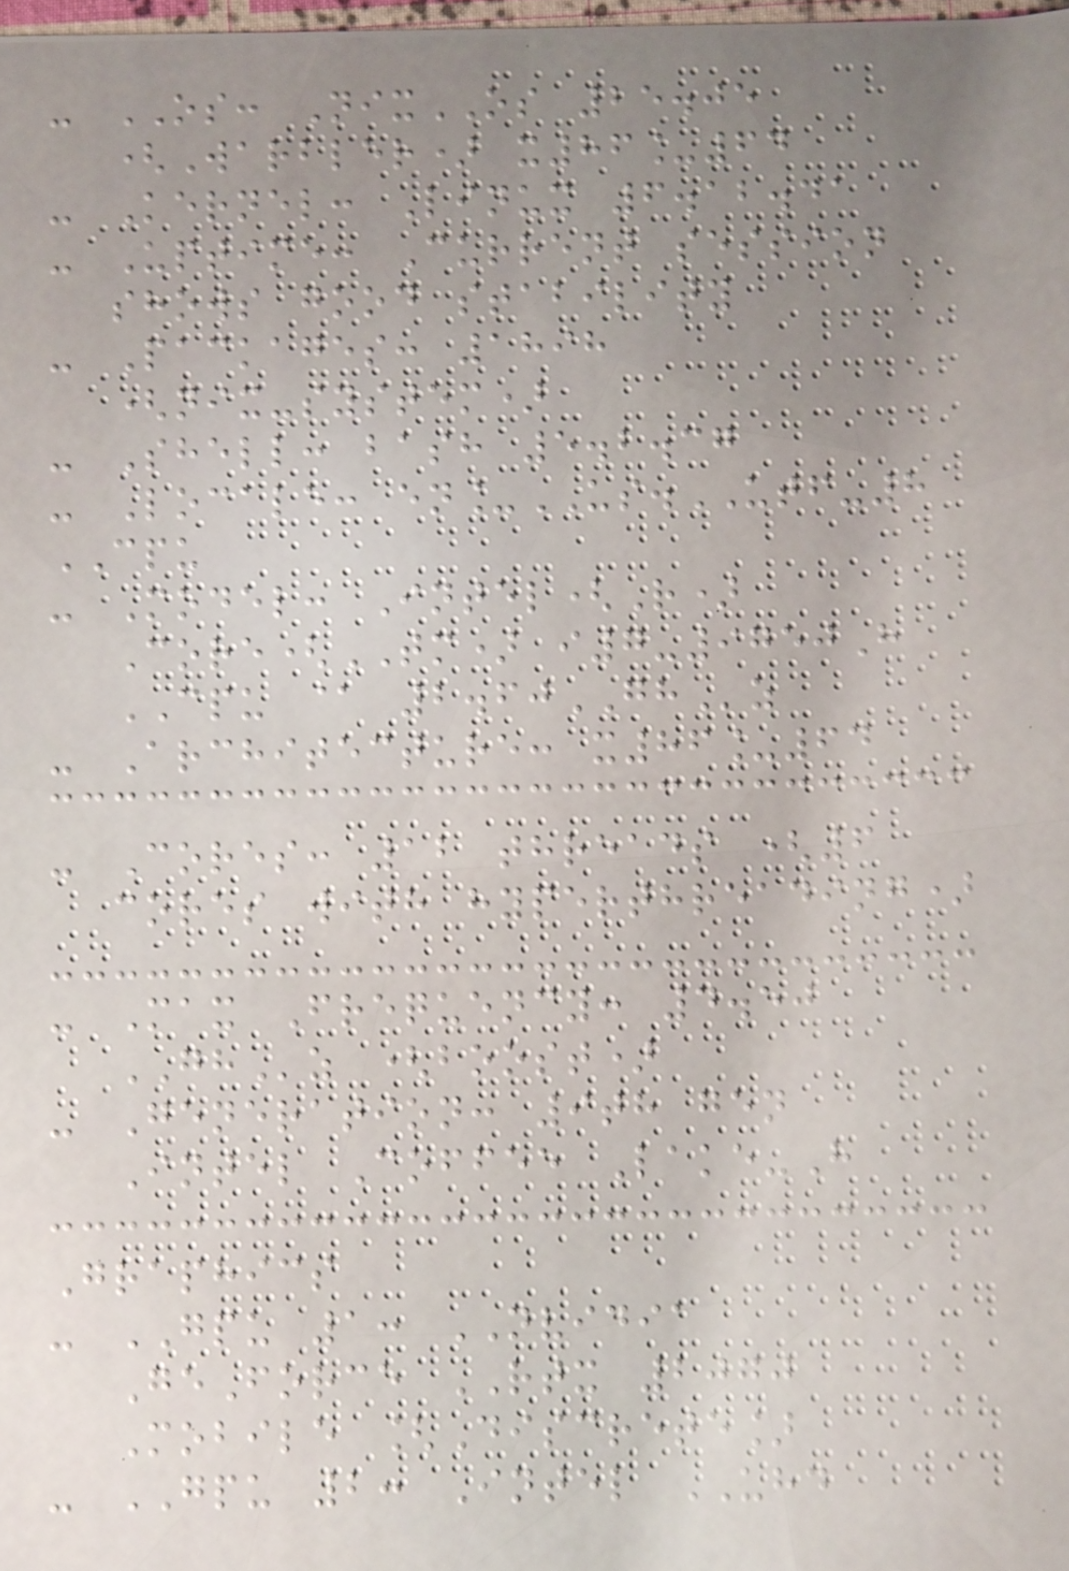- OS: NixOS 25.05
(Warbler) x86_64
- Kernel: Linux 6.12.41
- Uptime: Current session
shows good stability
- Packages: 1898
(nix-system)
- Shell: bash 5.2.37
- Locale: en_US.UTF-8
CPU
- Model: Intel(R)
Core(TM) i7-9750H
CPU @ 2.60GHz
- Architecture: x86_64
- Cores: 12 threads (6
cores with hyperthreading)
- Max Frequency: 4.50
GHz (boost)
- Generation: 9th gen
Intel Coffee Lake-H
Graphics
- GPU 1: NVIDIA
GeForce RTX 2070
Mobile [Discrete]
- GPU 2: Intel UHD
